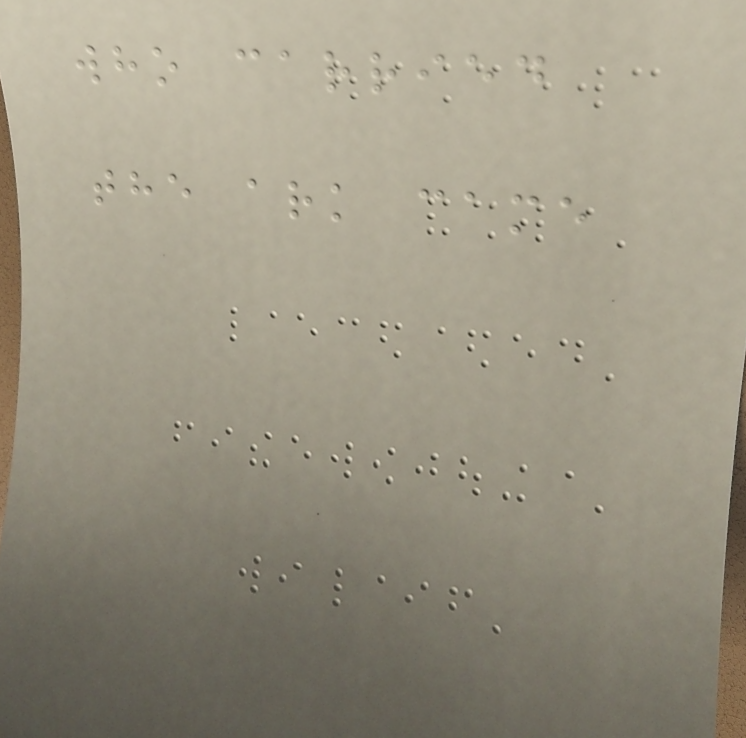who carried
the ark came
